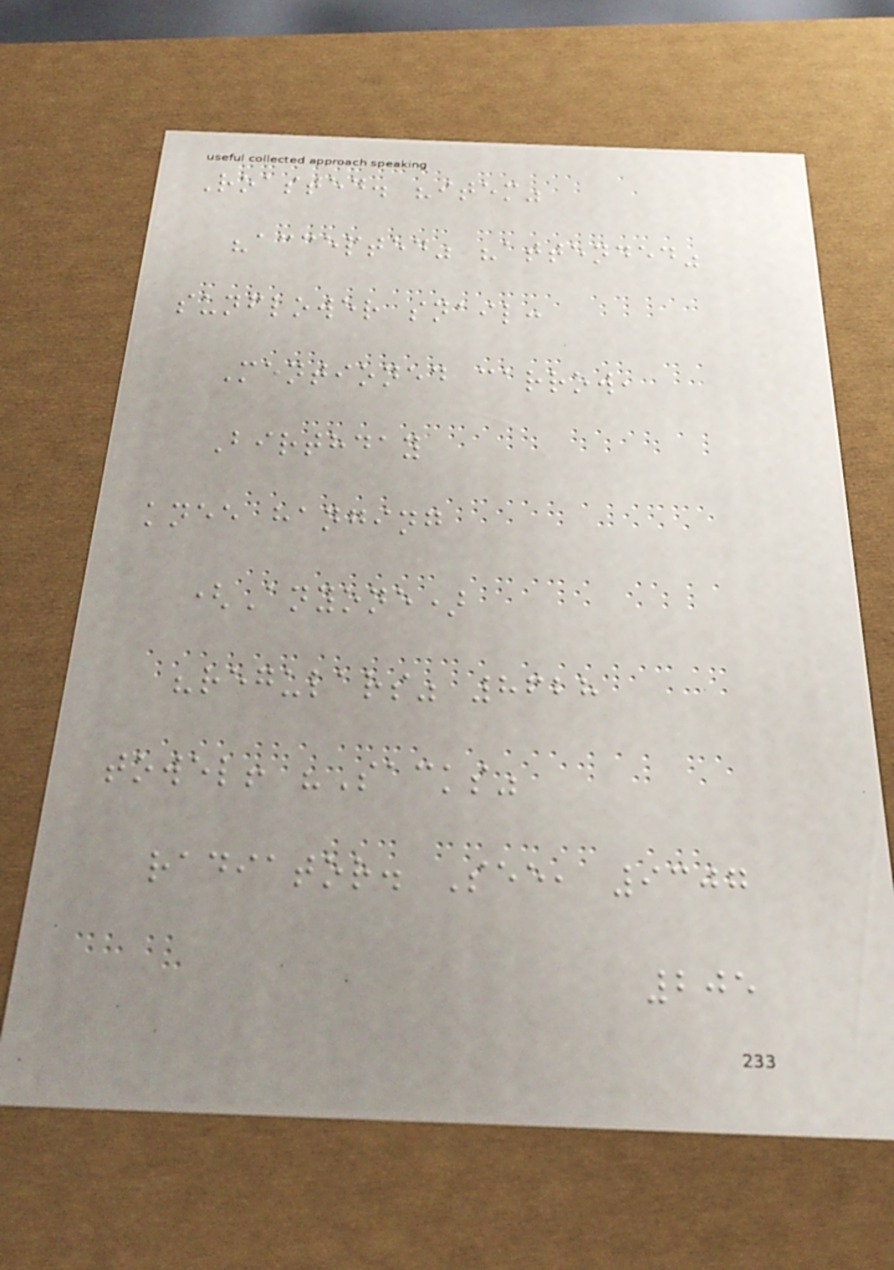Roasted. "item"
"accepted" "attended"
sunflower snail:
Mentioned carrow,
Birthday
knee hanging
(Anyone)
"regulars" 8628
towel! "Sacks"
radiator. See, 9307
205
